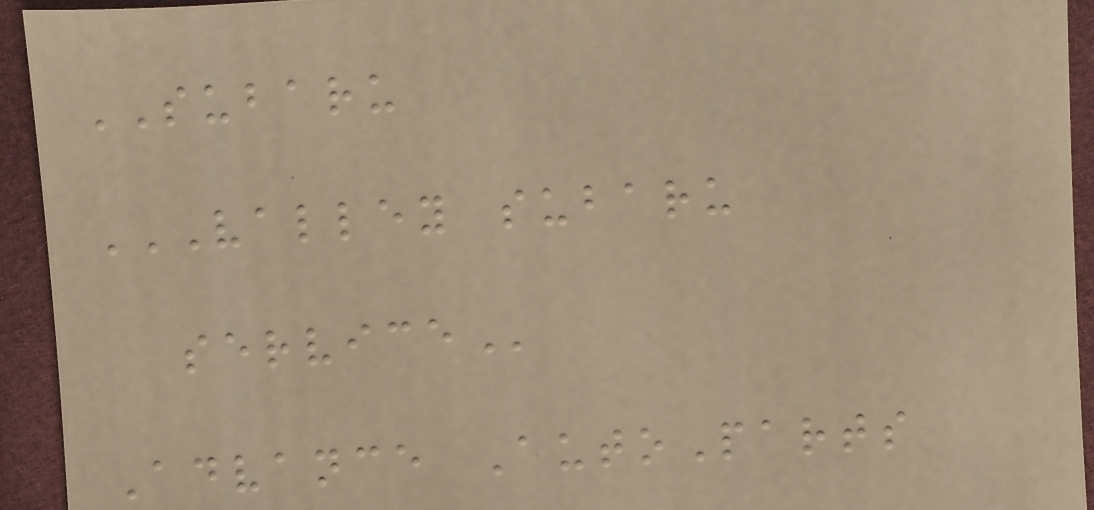SUBARU
VALLEY SUBARU
SERVICE
Advance AutoParts
